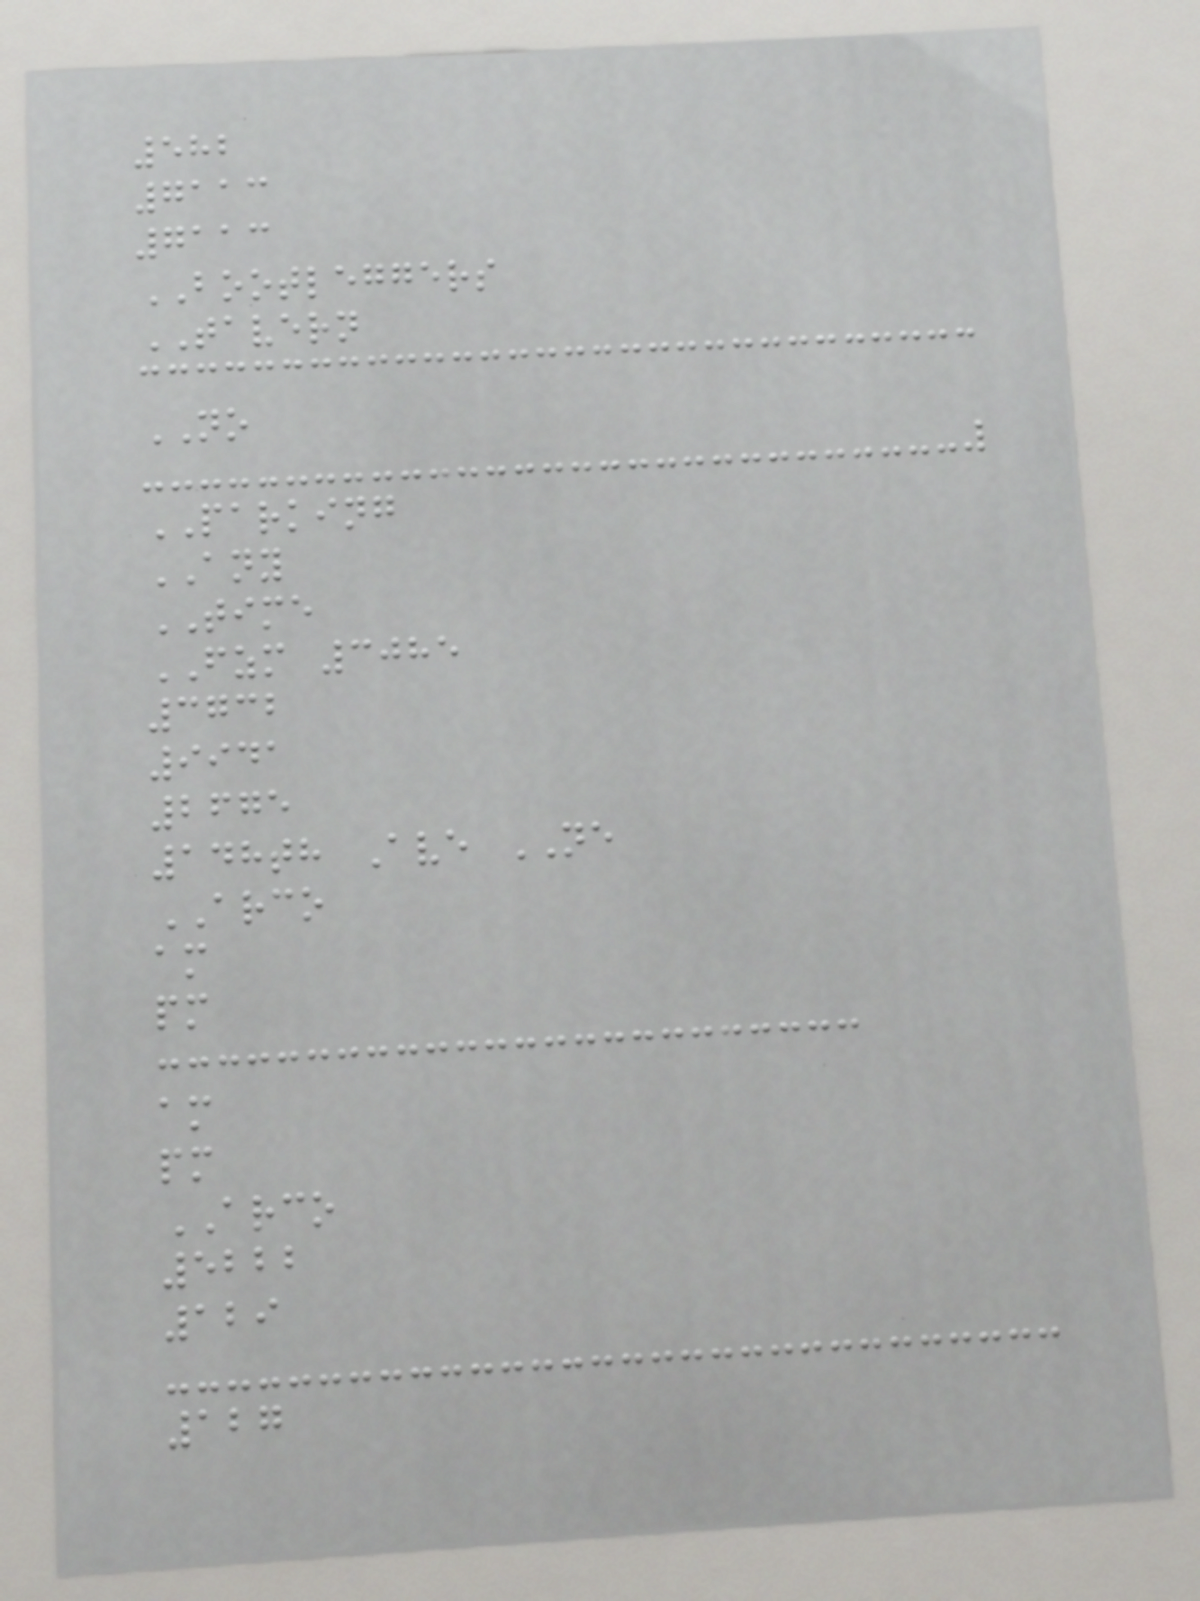582
7113
7113
BOOTLEGGERS
TAVERN
NO
PARKING
ANY
TIME
FZM 3085
3732
9941
2675
148th Ave NE
ARCO
am
pm
am
pm
ARCO
5222
129
127
